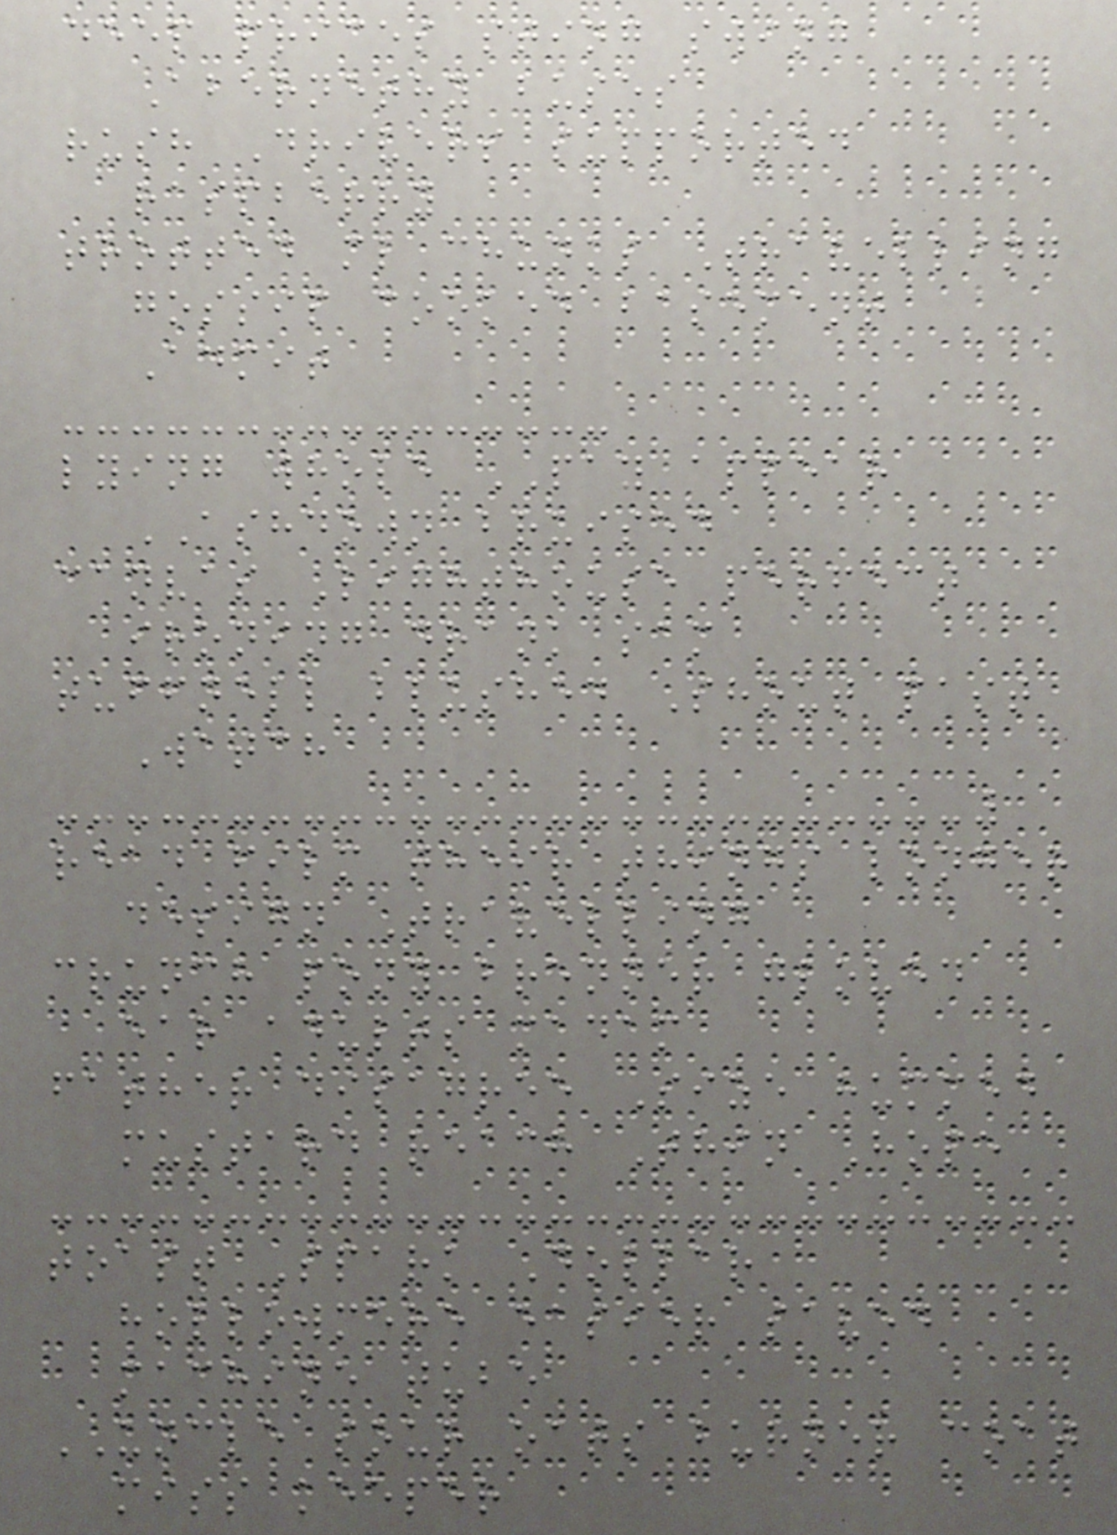deep prices sting swing
Abernethy buses
rush Drivers supported
raspberry
trotted ml chunks Travelling
gossip cooked basement
Admit
lying whole PAY appear
ASHDOWN bruised
canvas Lighthouse perfect
ironing drank sam
tuffnell blushed Shout past
Watch
read film their things longer
design Travelling
crunch pony brenner gloved
ear adults madam
father disagree Size hummed
mustard reach Thin Hope
toast Spark Dollar
hollowmere easier saved
machine tube
UNCLE sour oats burner coat
miss keeper
